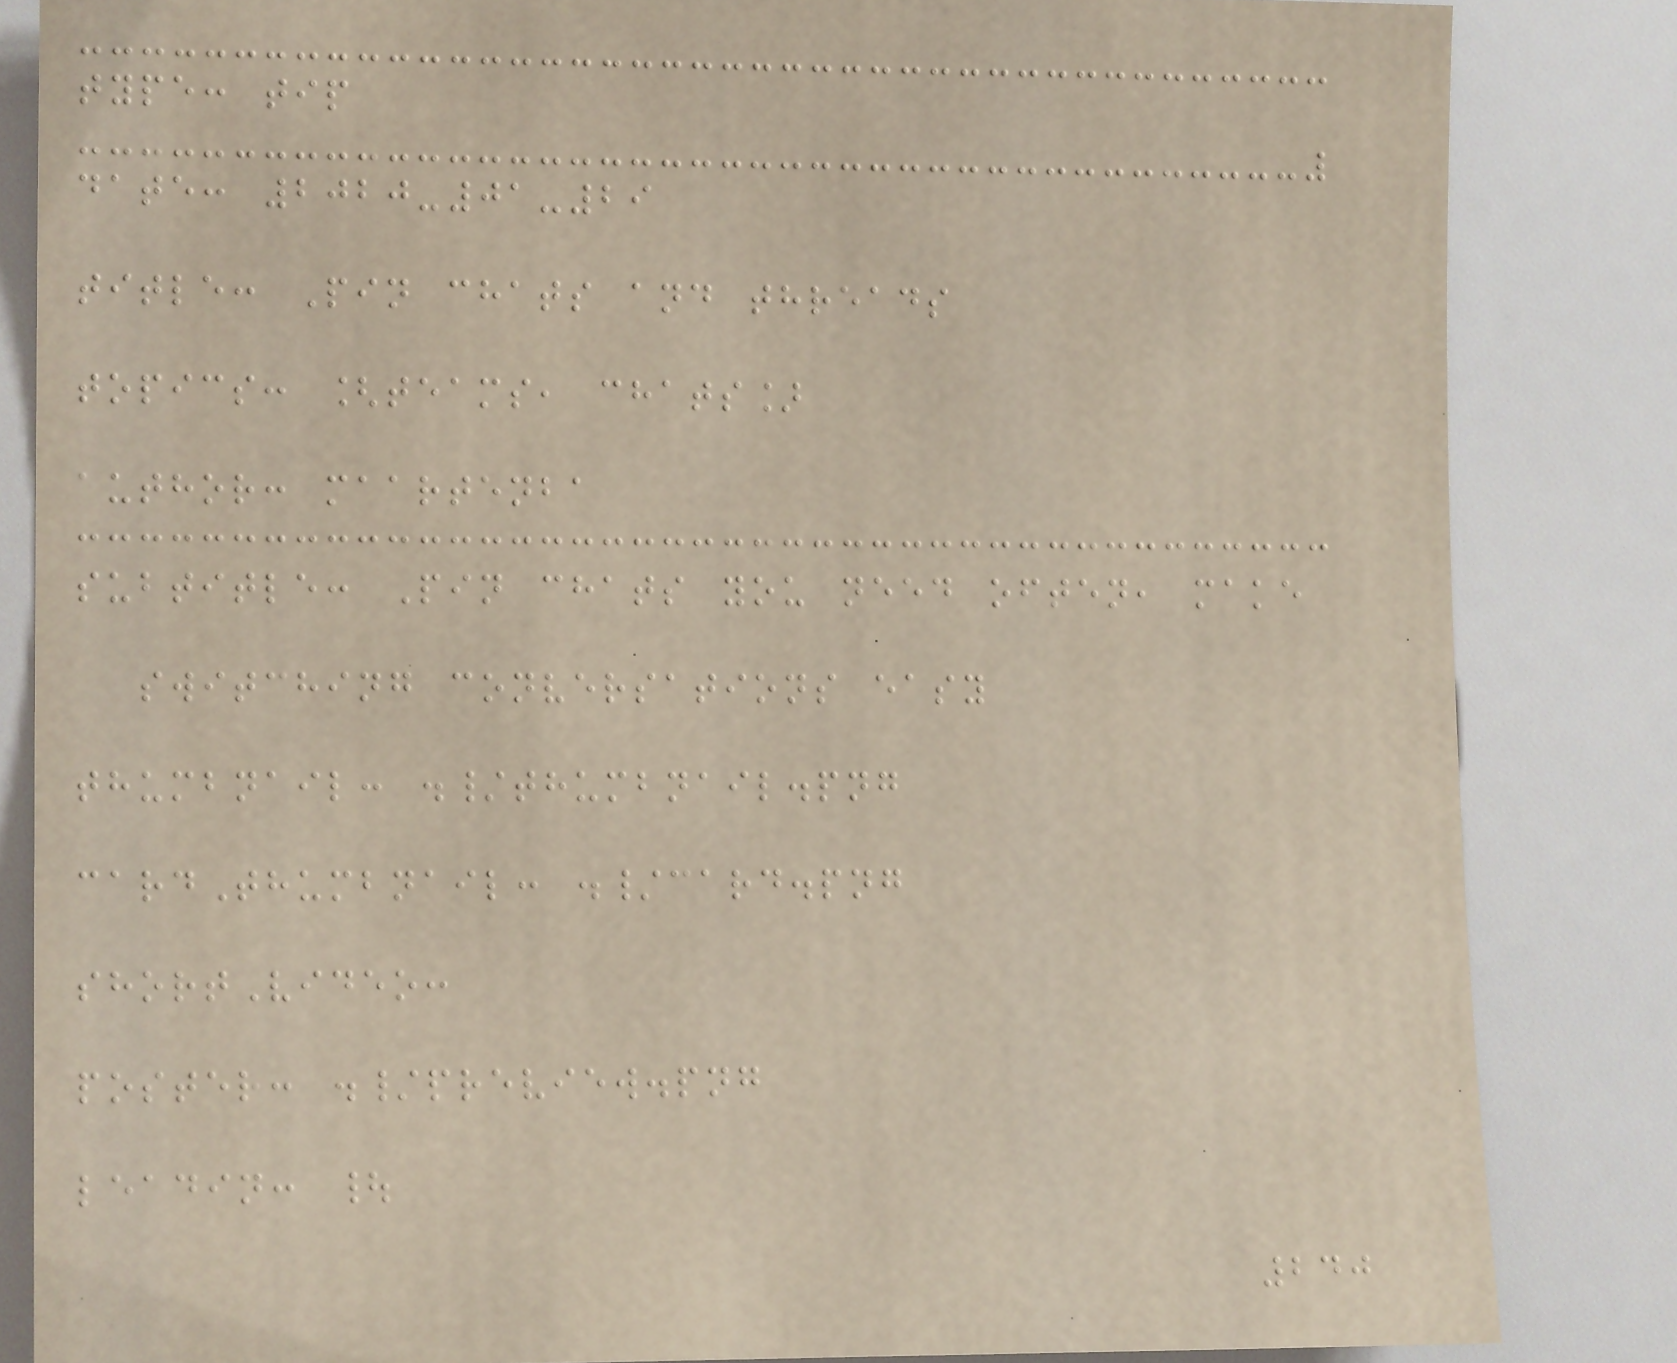type: tip
date: 2020-01-29
title: Pin chats and threads
topics: [teams, chats]
author: maartenba
subtitle: Pin chats you need often, make
switching conversations easy
thumbnail: ./thumbnail.png
cardThumbnail: ./card.png
shortVideo:
poster: ./preview.png
leadin: |
240
